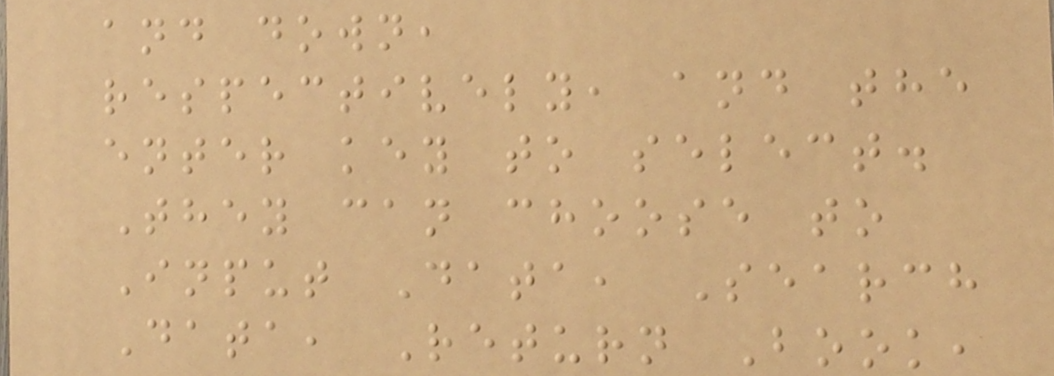and down,
respectively, and the
enter key to select.
They can choose to
Input Data, Search
Data, Return Book,
